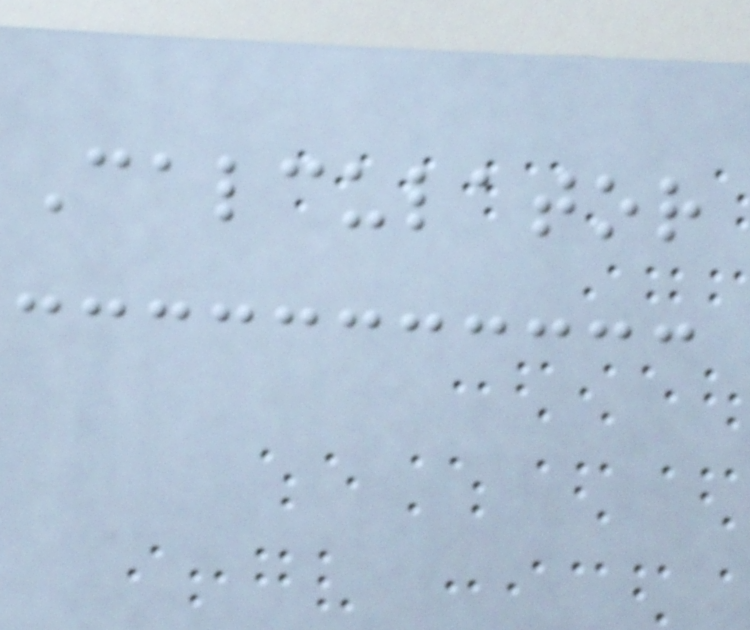Calculator
